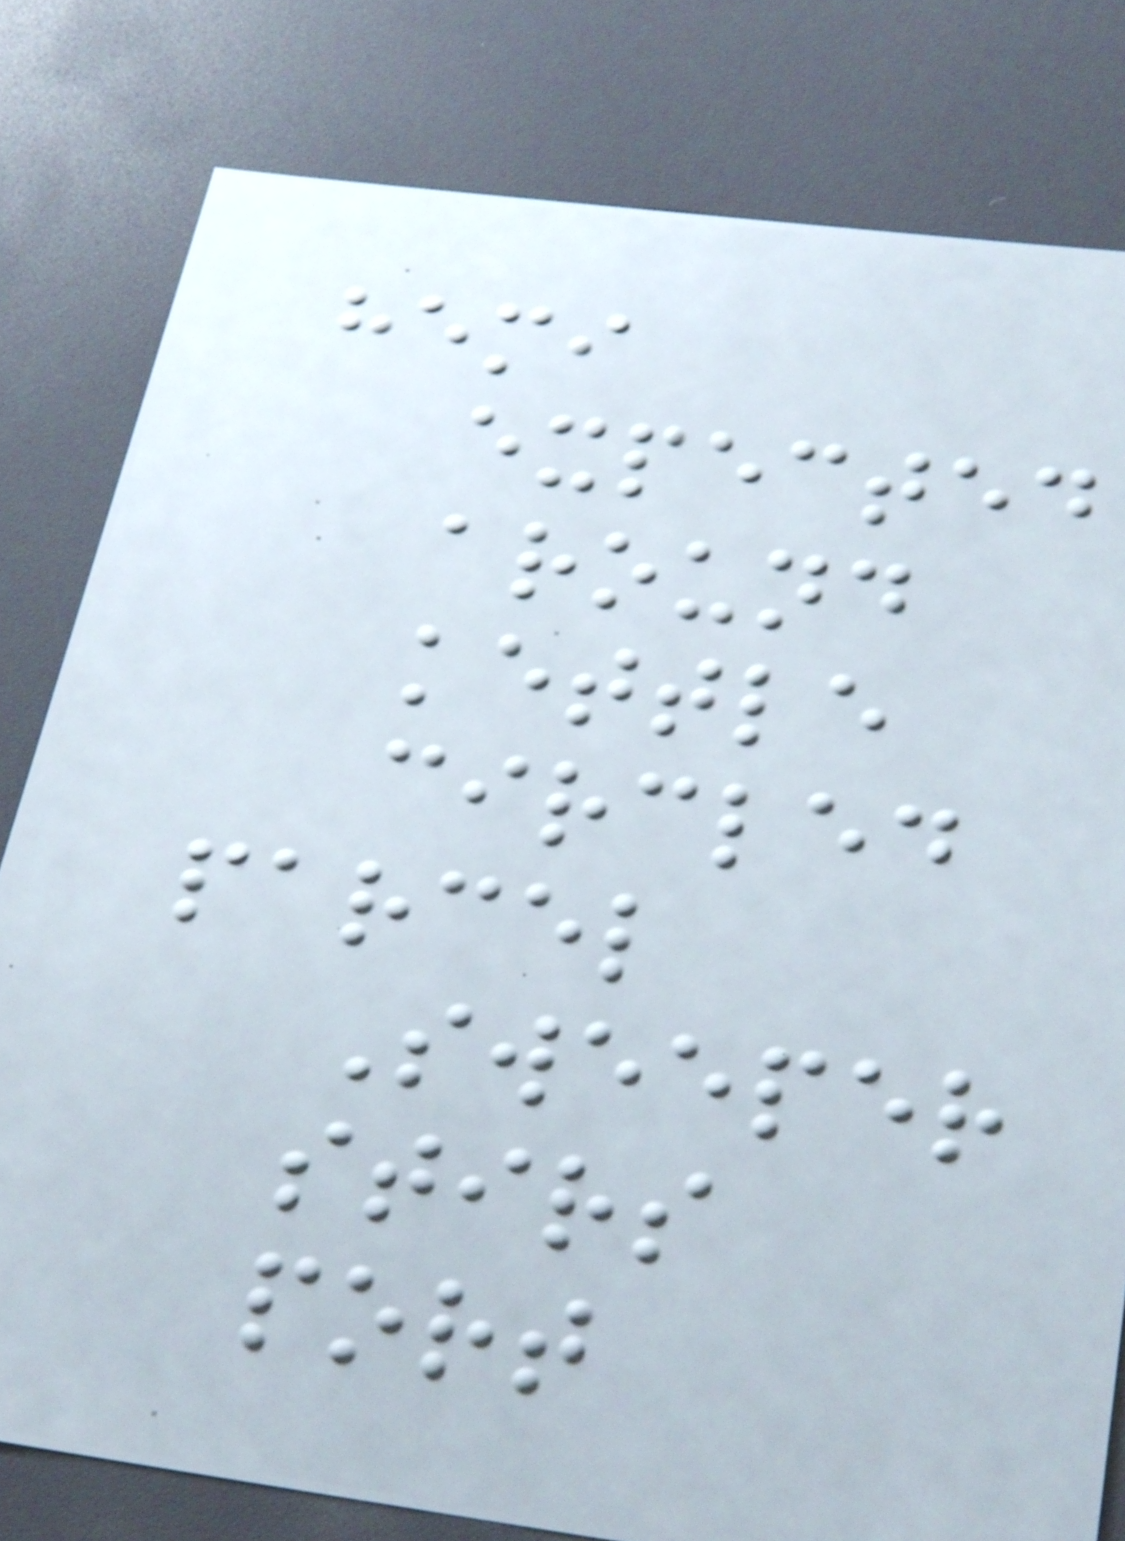hemi
expected
around
kettle
circled
parcel
Sweeper
stirs
port
